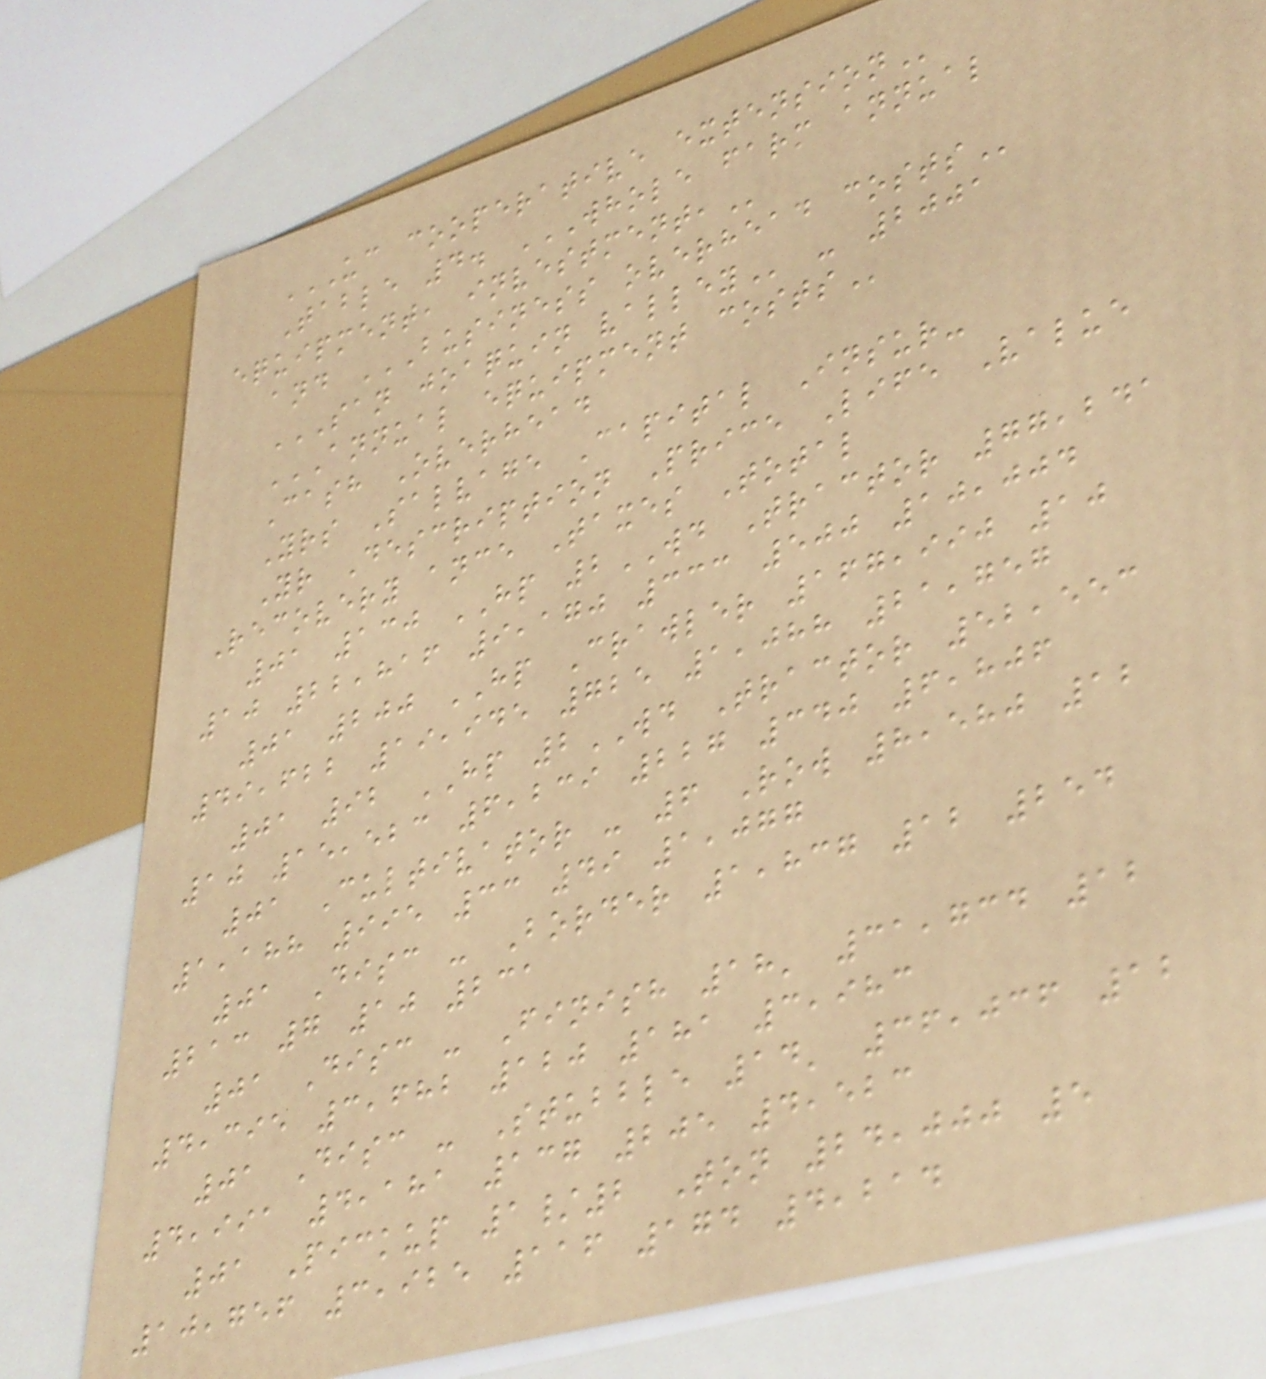UC COOPERATIVE EXTENSION
Table 4. WHOLE FARM ANNUAL
EQUIPMENT, INVESTMENT,
and BUSINESS OVERHEAD COSTS
SAN JOAQUIN VALLEY - 2001
ANNUAL EQUIPMENT COSTS
Cash Overhead
Yrs Salvage Capital Insur-
Yr Description Price Life Value
Recovery ance Taxes Total
01 130 HP 2WD Tractor 77,241
10 22,816 9,170 333 500 10,004
01 200 HP Crawler 167,990 10
49,622 19,945 725 1,088 21,757
01 92 HP 2WD Tractor 52,553
10 15,523 6,239 227 340 6,806
01 Cultivator - 6 Row 8,580 12
1,188 995 33 49 1,077
01 Disc - Border 1,837 12 254
213 7 10 231
01 Disc - Finish 18' 31,734 12
4,395 3,682 120 181 3,983
01 Disc - Stubble 14' 36,036 12
4,991 4,181 137 205 4,523
01 Pickup 1/2 Ton 24,000 5
10,756 3,925 116 174 4,214
